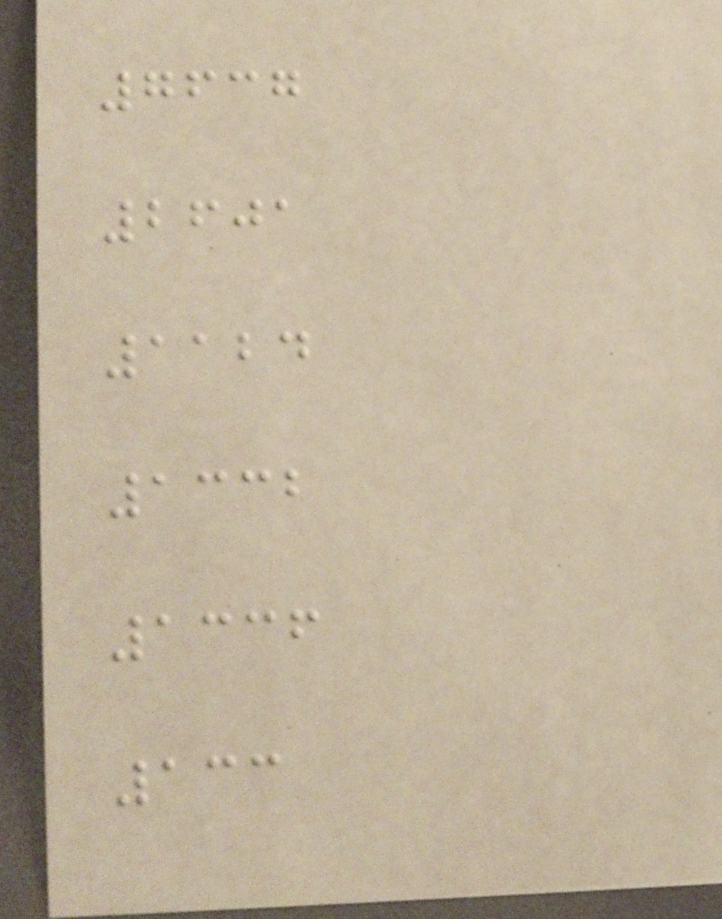7637
2601
1124
1332
1336
133
